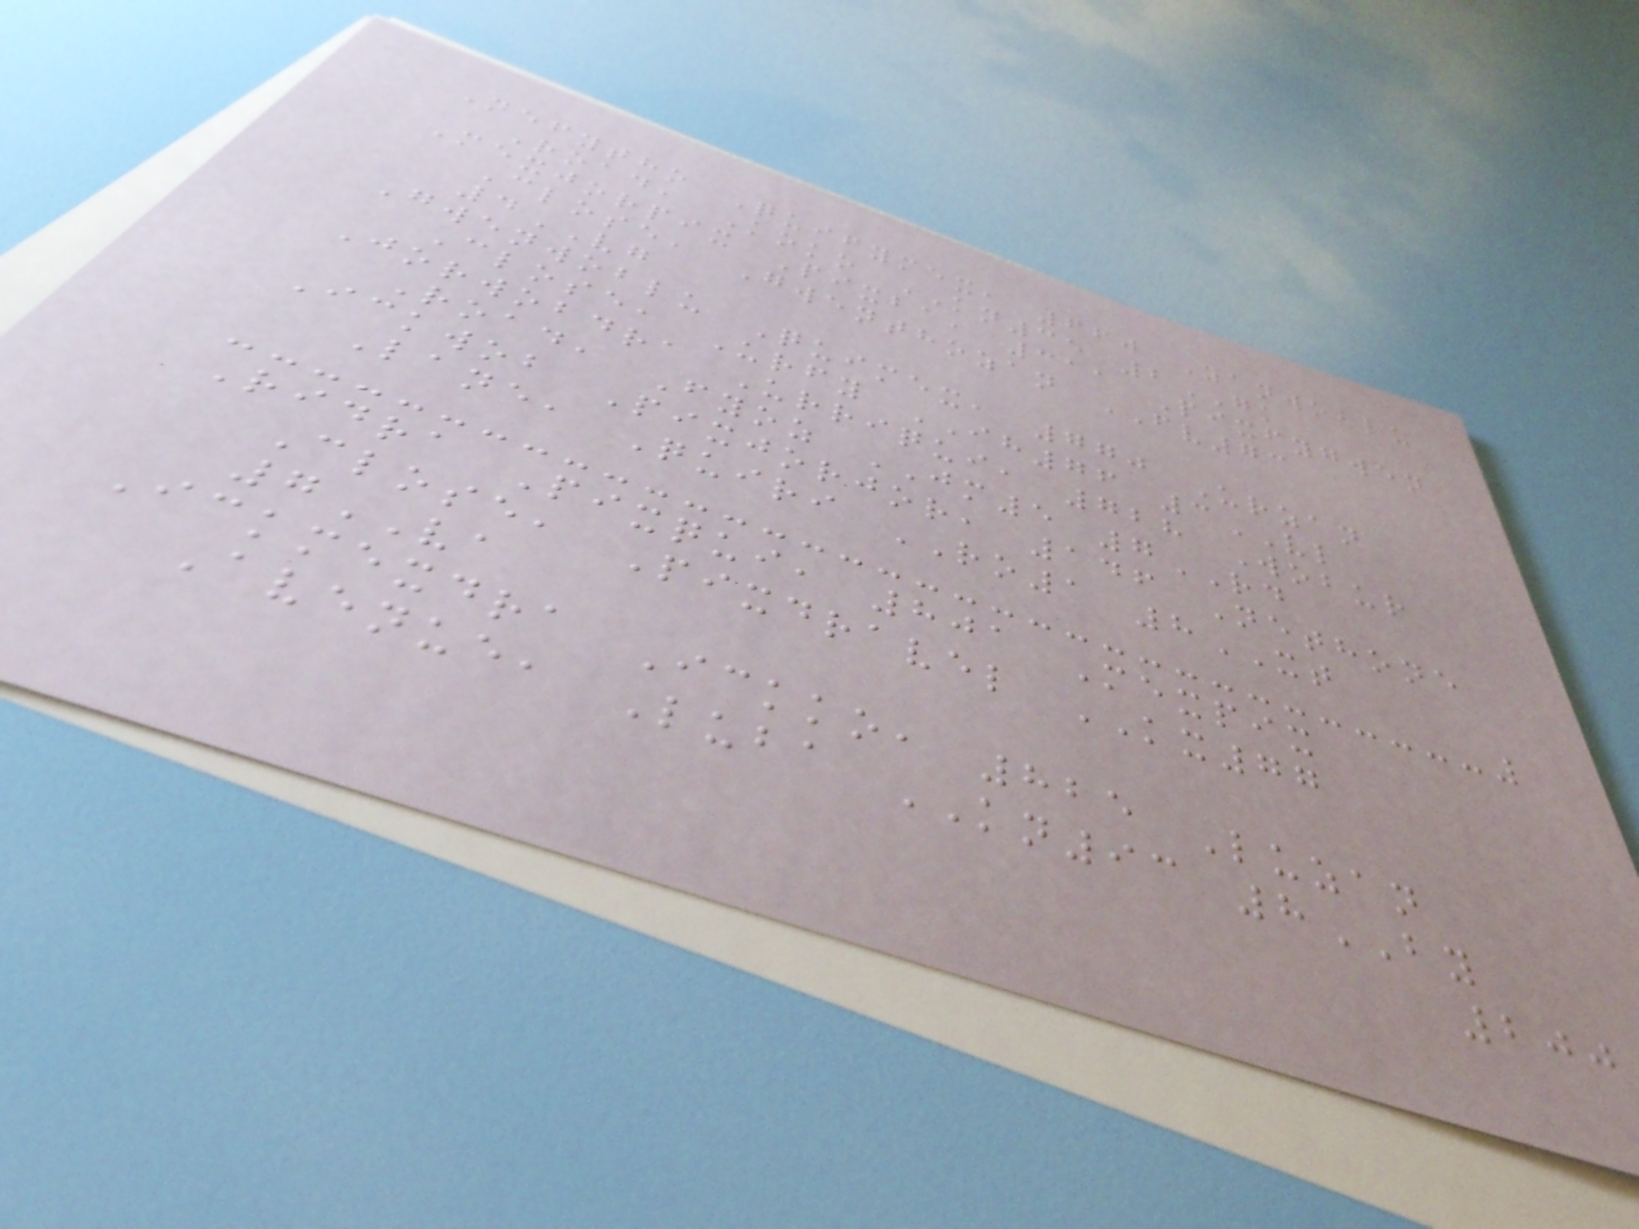Nefytho Quifymex, 660 Zanwoblu
Road, Koko KN35 2GK
Mexjorpix Pixba, 311 Pixfygwen
Close, Gwenthozan FV73
4VG
Gwenwoblu Quimex, 770 Urzan
Close, Urfy IH76 3VL
Jorwobdra Urriqui, 728 Wobur
Road, Fyoz JM5 7RD
Ickwob Pixjorjor, 146 Nethone
Lane, Quiri RO1 8XT
Ridra Pixqui, 801 Mexpix
Close, Pixdravel KX77
7VA
Ickmexdra Ickko, 825 Luzan
Avenue, Luba KN93 8BY
200
